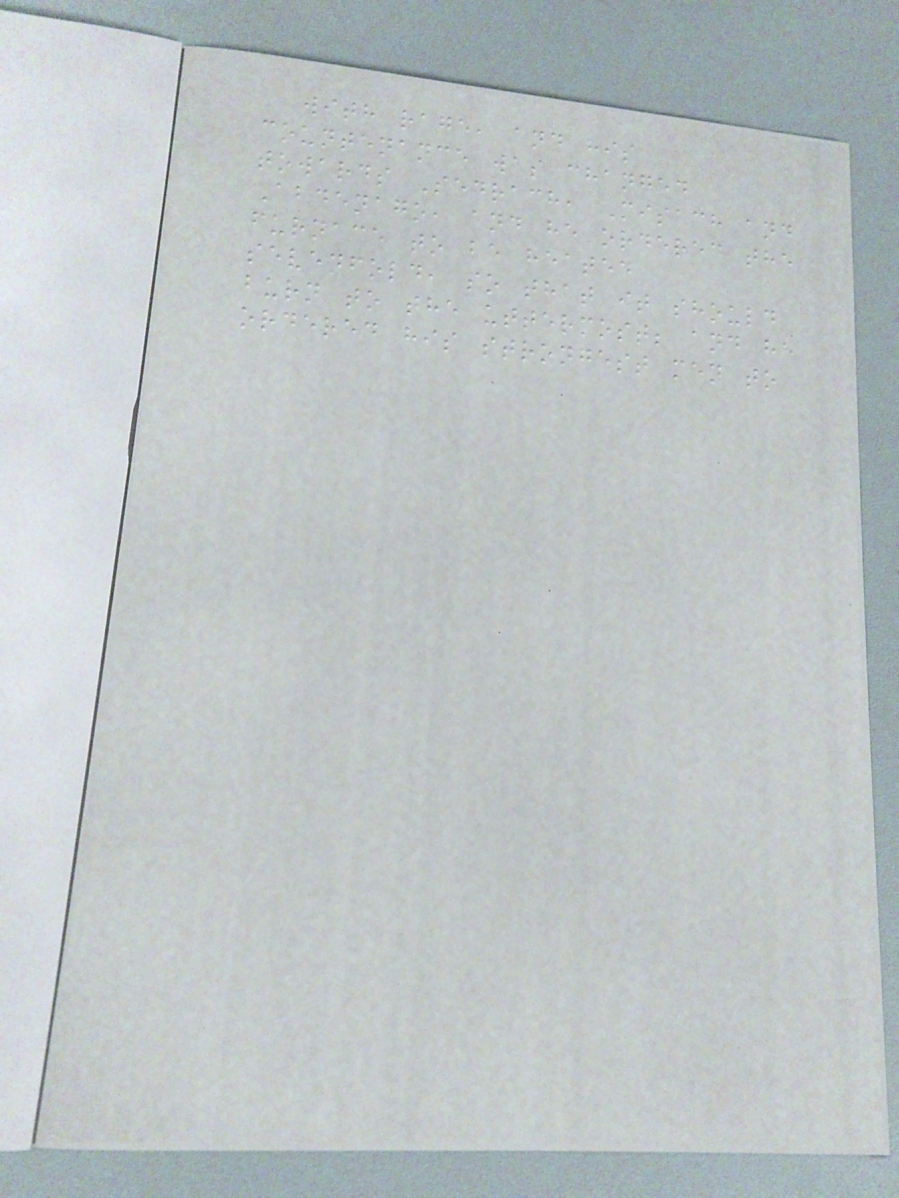with rage, and his
countenance was changed
towards Sedrach, Misach and
Abdenago, and he ordered the
furnace to be heated
sevenfold, so that it should
burn to the uttermost; and he
ordered his strongest men to
